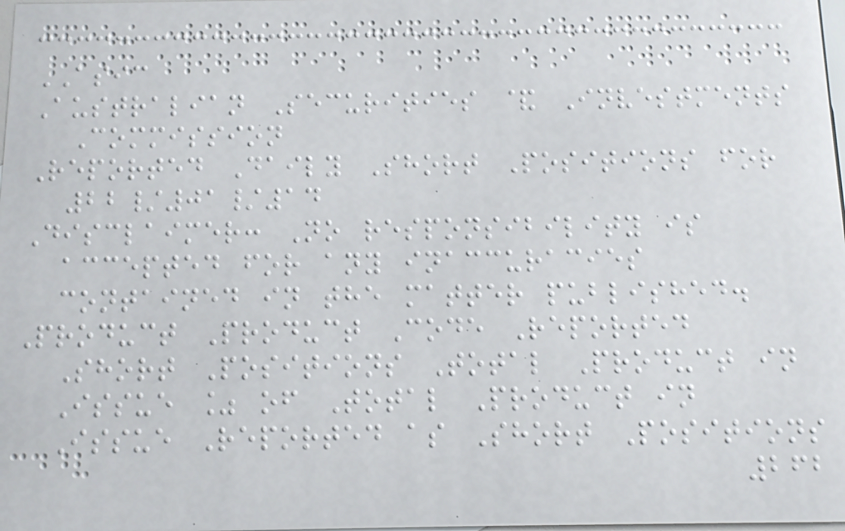ASIC
Australian Securities & Investments
Commission
Reported Daily Short Positions for
22/01/14
Disclaimer: No responsibility is
accepted for any inaccuracies
contained in the matter published.
Product Product Code Reported
Short Positions Total Product in
Issue % of Total Product in
Issue Reported as Short Positions
262
